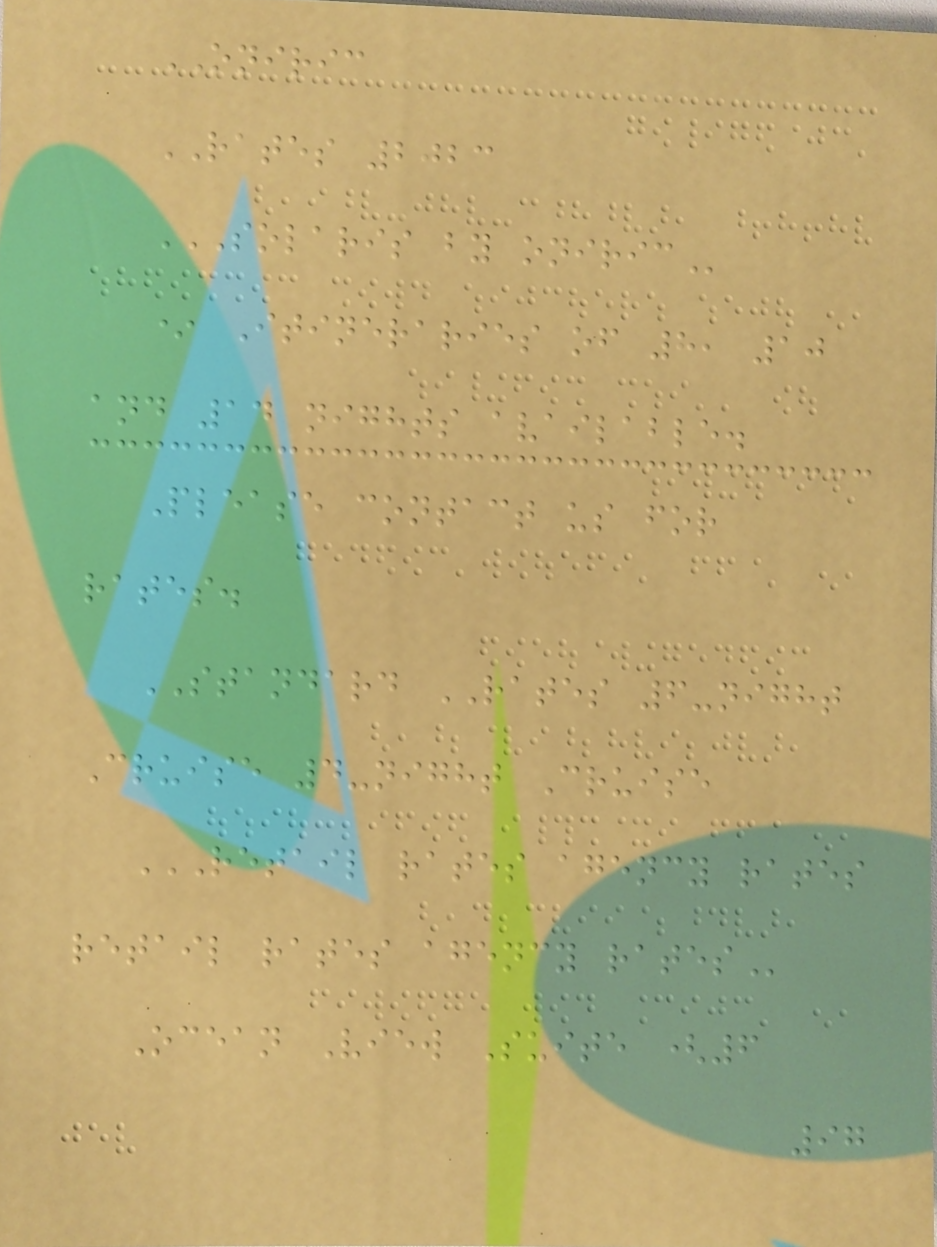ONIRIC
RATES 2023
SOLARIS BY ONIRIC
* Itineraries of 8, 10
and 14 nights available.
Please contact us for
rates.
STANDARD RATES 6-night
Cruise 4-night Cruise
RETAIL RATES AGENCY RATES
RETAIL RATES AGENCY RATES
Ocean View Suite (6
97
